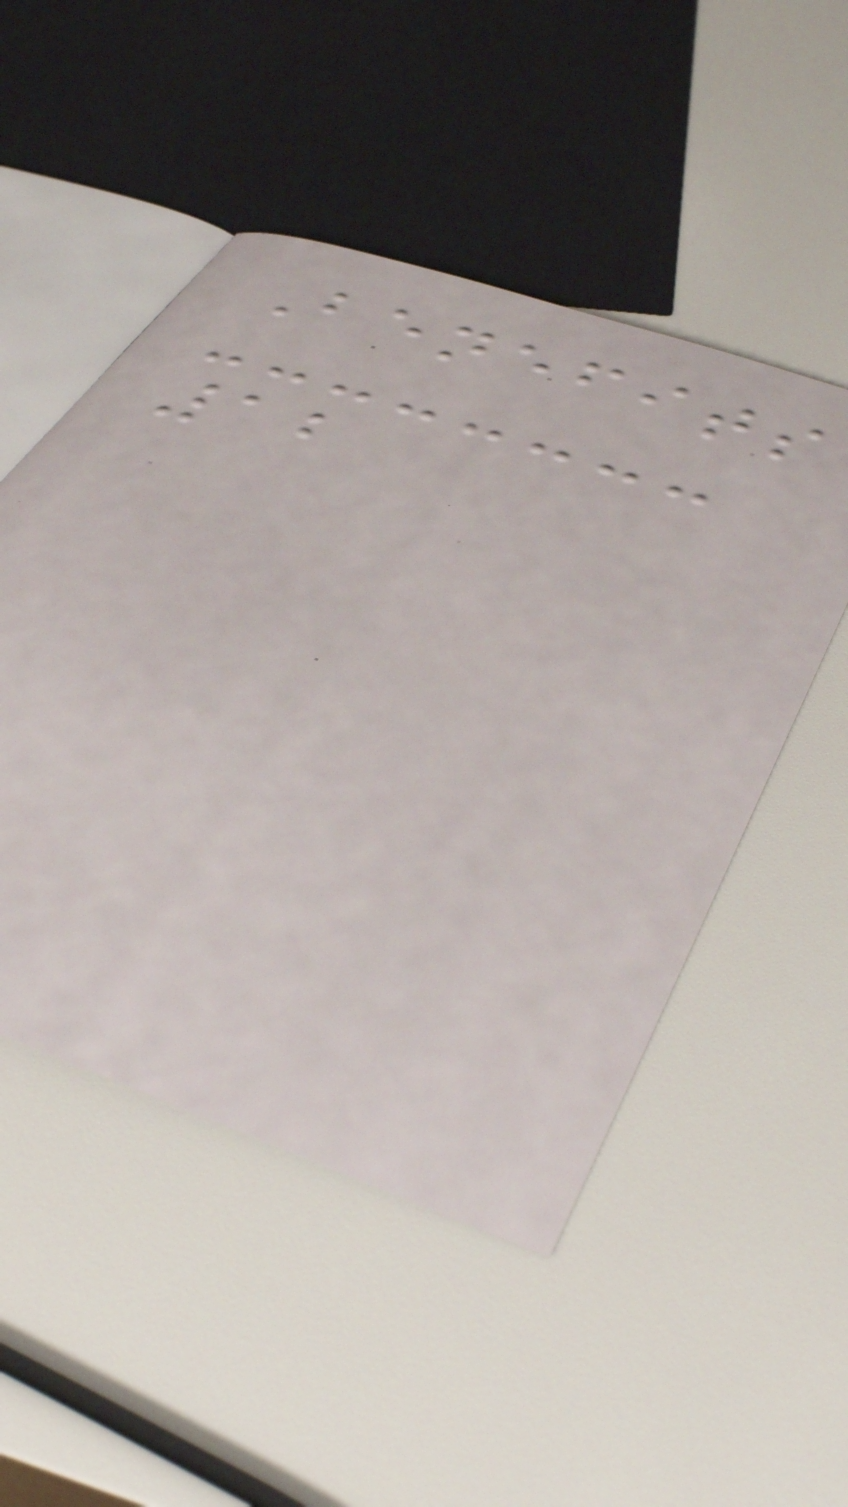Benefits
12
